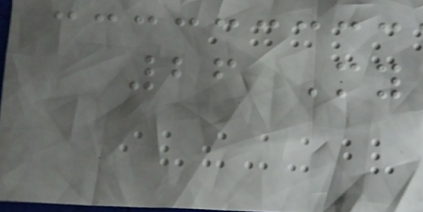26 My
